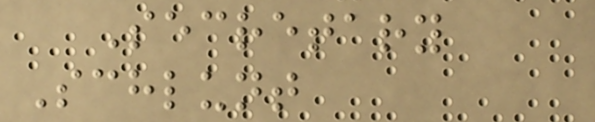Secretary
Schlunt
